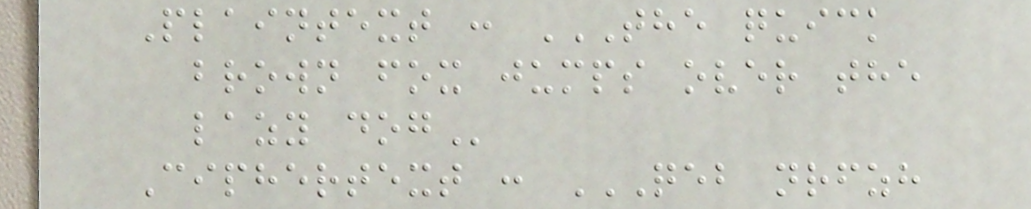Plaintext : THE QUICK
BROWN FOX JUMPS OVER THE
LAZY DOG
Ciphertext : QEB NRFZH
